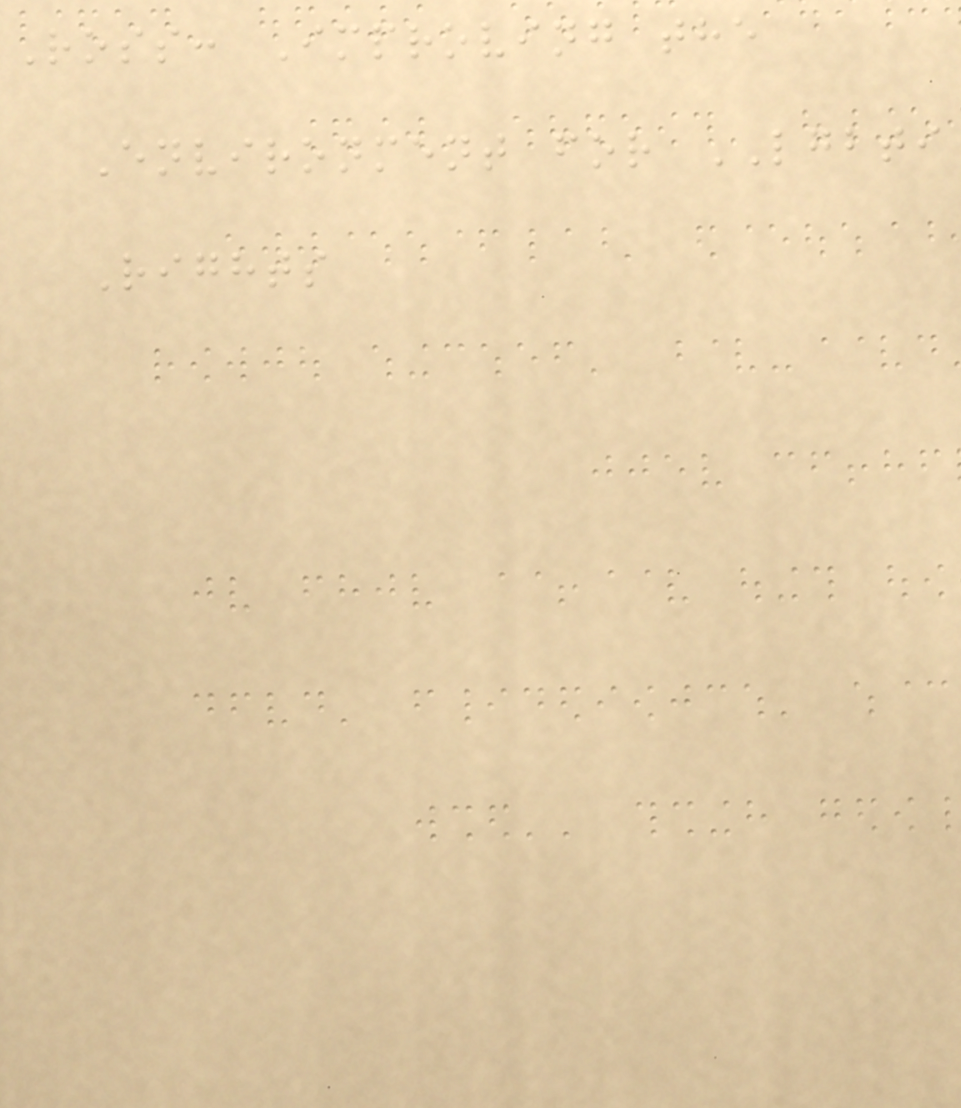Ross: Improving the
Environment for LGBTI
Rights
